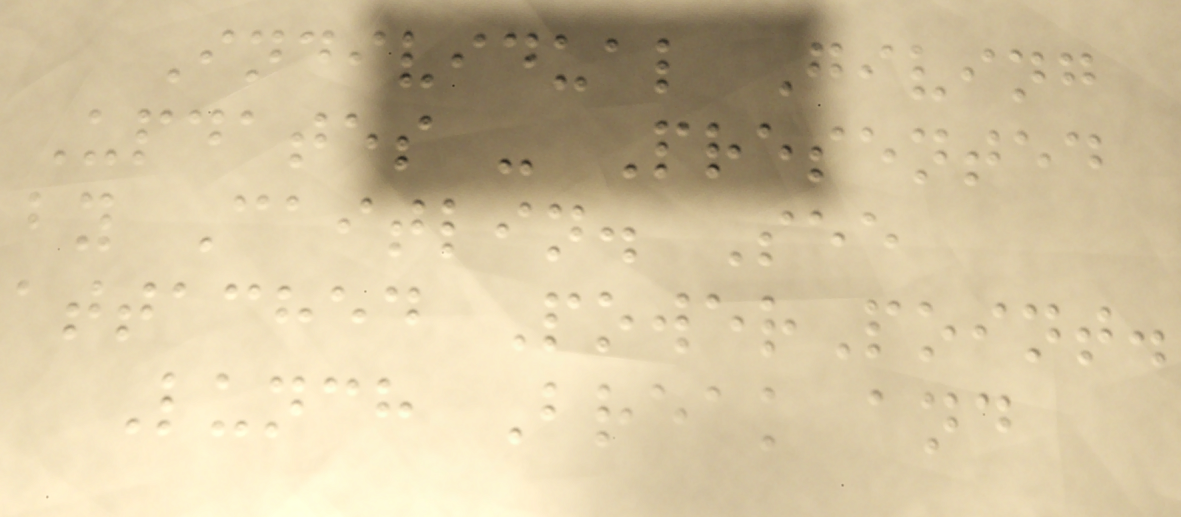Individual Giving
Updates - Presented
by Caitlin. See
attached PowerPoint.
Lunch Break and
